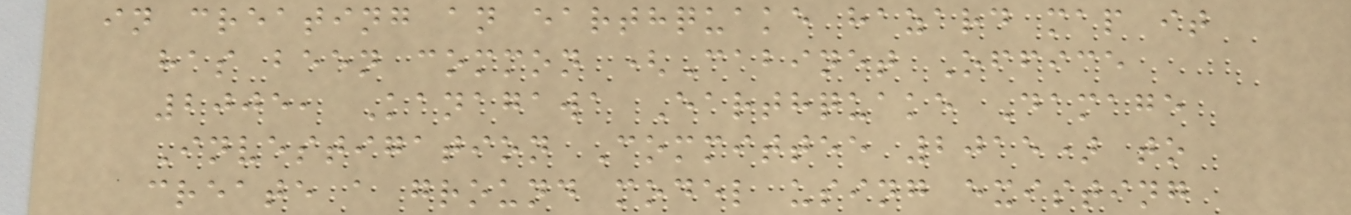in creating an earthquake hazard map it
has been common (Cabinet Office
2005, Kanagawa Earthquake Damage
Investigation Committee 2015) to
create a ground model using existing
